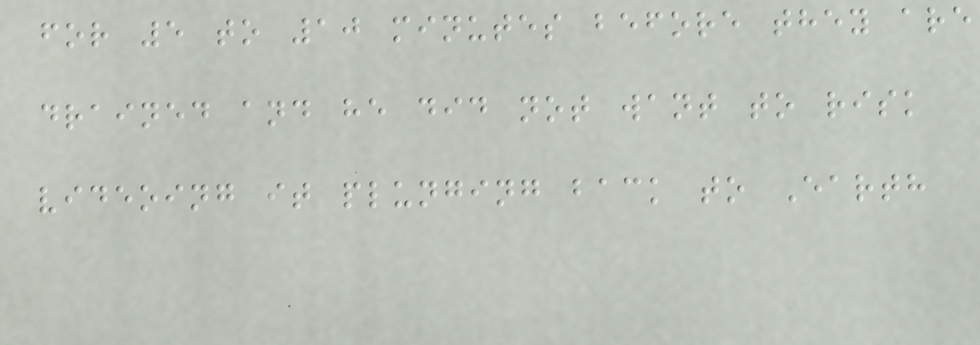for 5 to 10 minutes before they are
drained and he did not want to risk
videoing it plunging back to Earth
